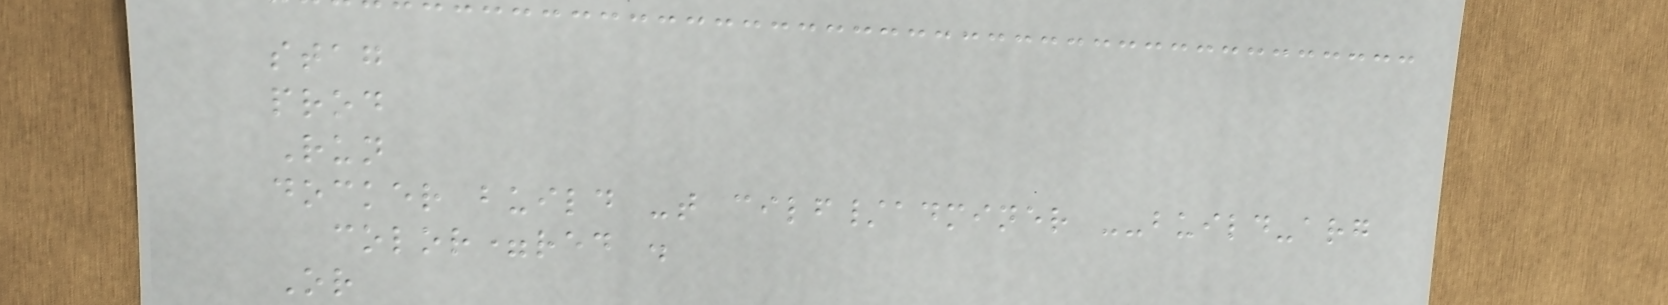stag
prod
Run
docker build -t cilf/adminer --build-arg
color=red .
Or
